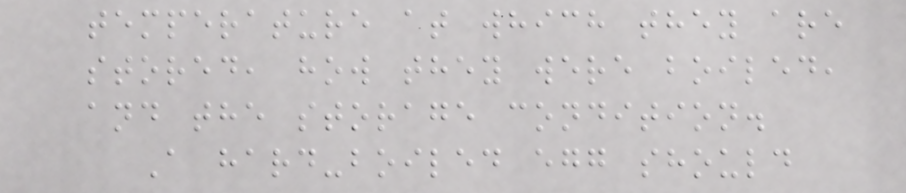temperature at which they are
stored, how they were boiled,
and the storage condition.
A hard-boiled egg should
